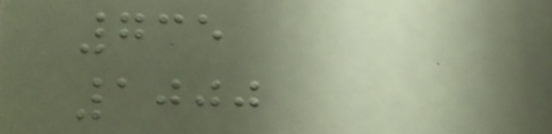735
1000
